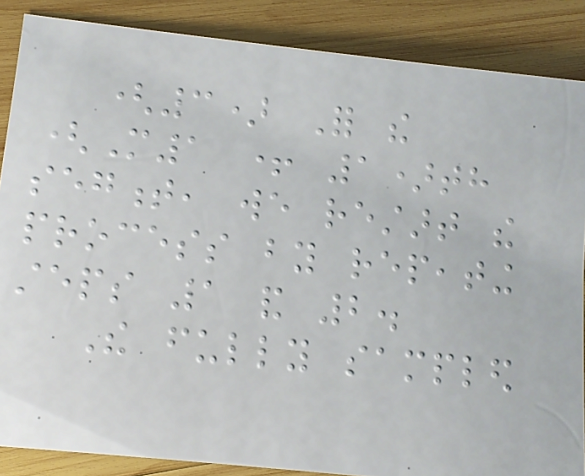(3) For the
(M1 + 1)th
segment, we restart the
process by repeating
steps 1 and 2.
The fully sampled
